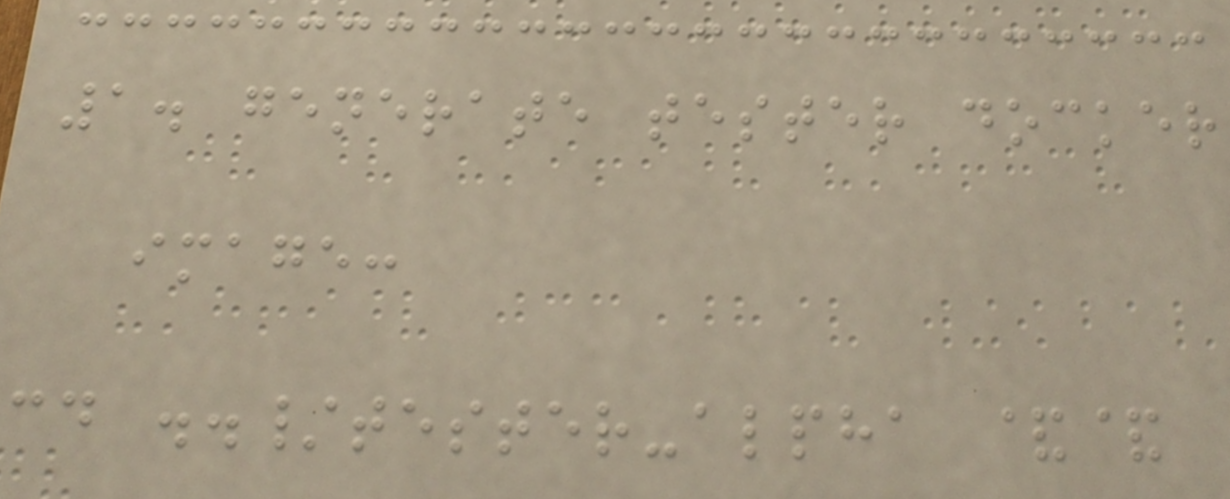1. generate tester docker
image:
cd ../tester-alpha &&
